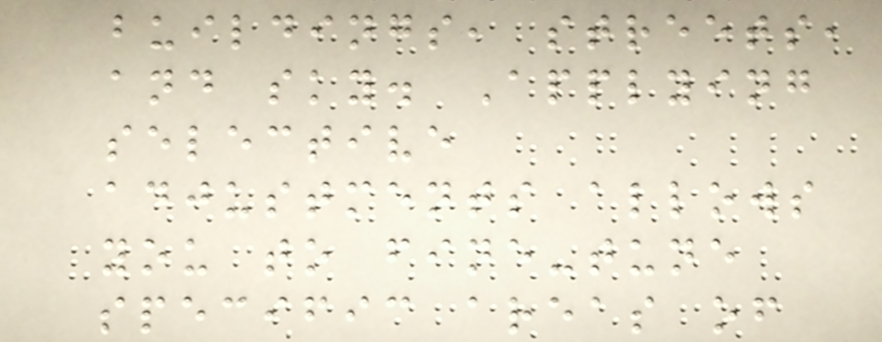buildings, streets,
and sky. Applying
selective
adjustments allows
you to fine-tune
specific areas of
